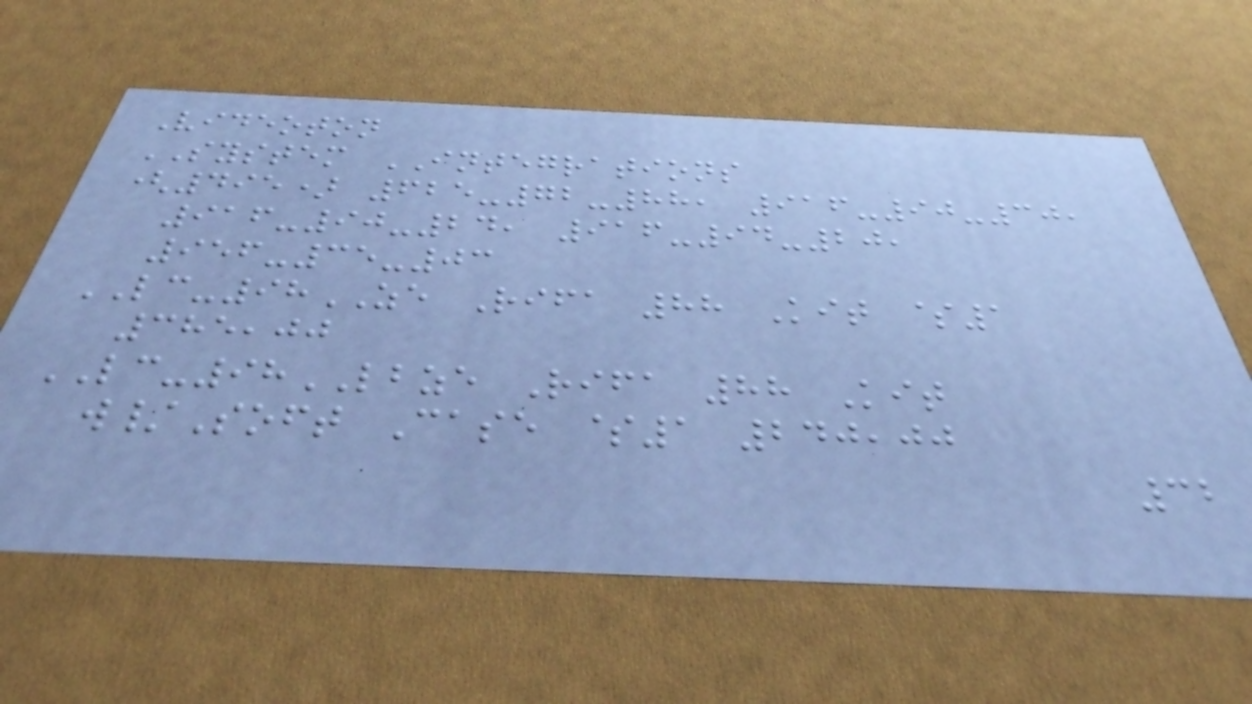Videoton
SYSTEM INTEGRATIONS
(495) 625-72-88, 916-90-30,
916-90-24, 916-94-20,
956-35-03
LC-98ZE Rifa 88 Kit $1
385,00
LC-98LBZE Rifa 88 Kit
w/Soft Case $1 240,00
32
